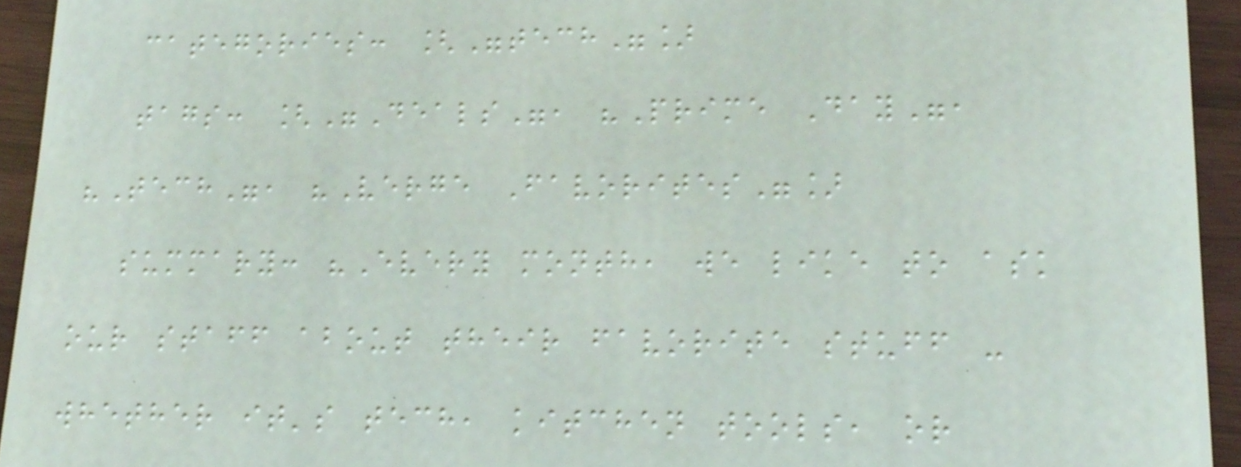categories: ["tech"]
tags: ["Deals", "Prime Day",
"Tech", "Verge Favorites"]
summary: "Every month, we like to ask
our staff about their favorite stuff -
whether it's tech, kitchen tools, or
